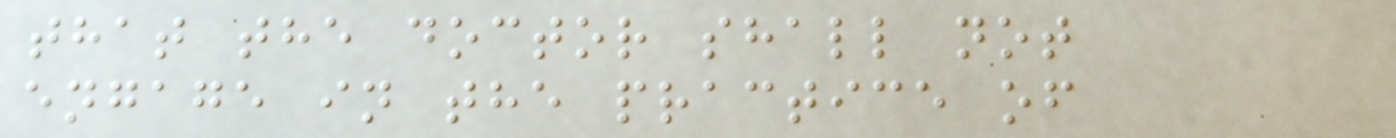that the doctor shall not
engage in the practice of
